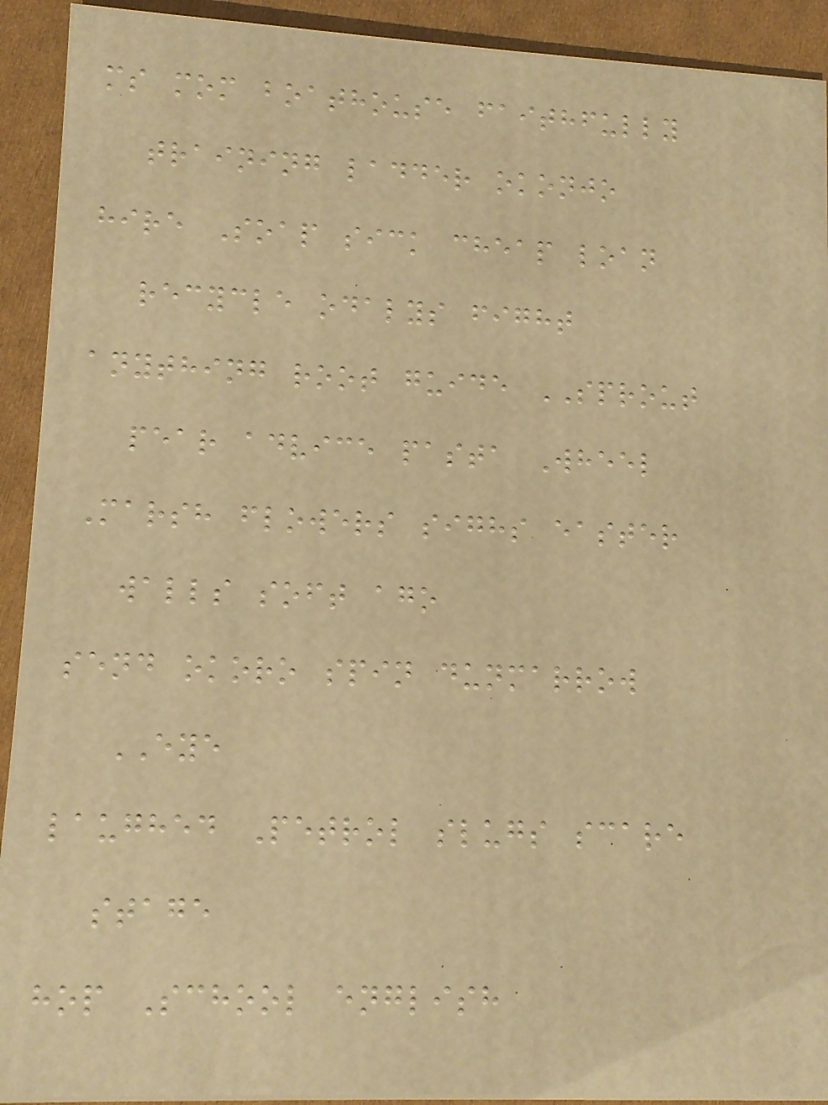ms mom boathouse faithfully
training ladder okonjo
hire Soap sick cheap loan
recycle odalys fight
anything root guide SPROUT
pear advice pasta Wheel
Marsh flowers sighs easter
walls soft ago
send okoro spin dunmarrow
EYE
laughed Petrol slugs scare
stage
hop School english
